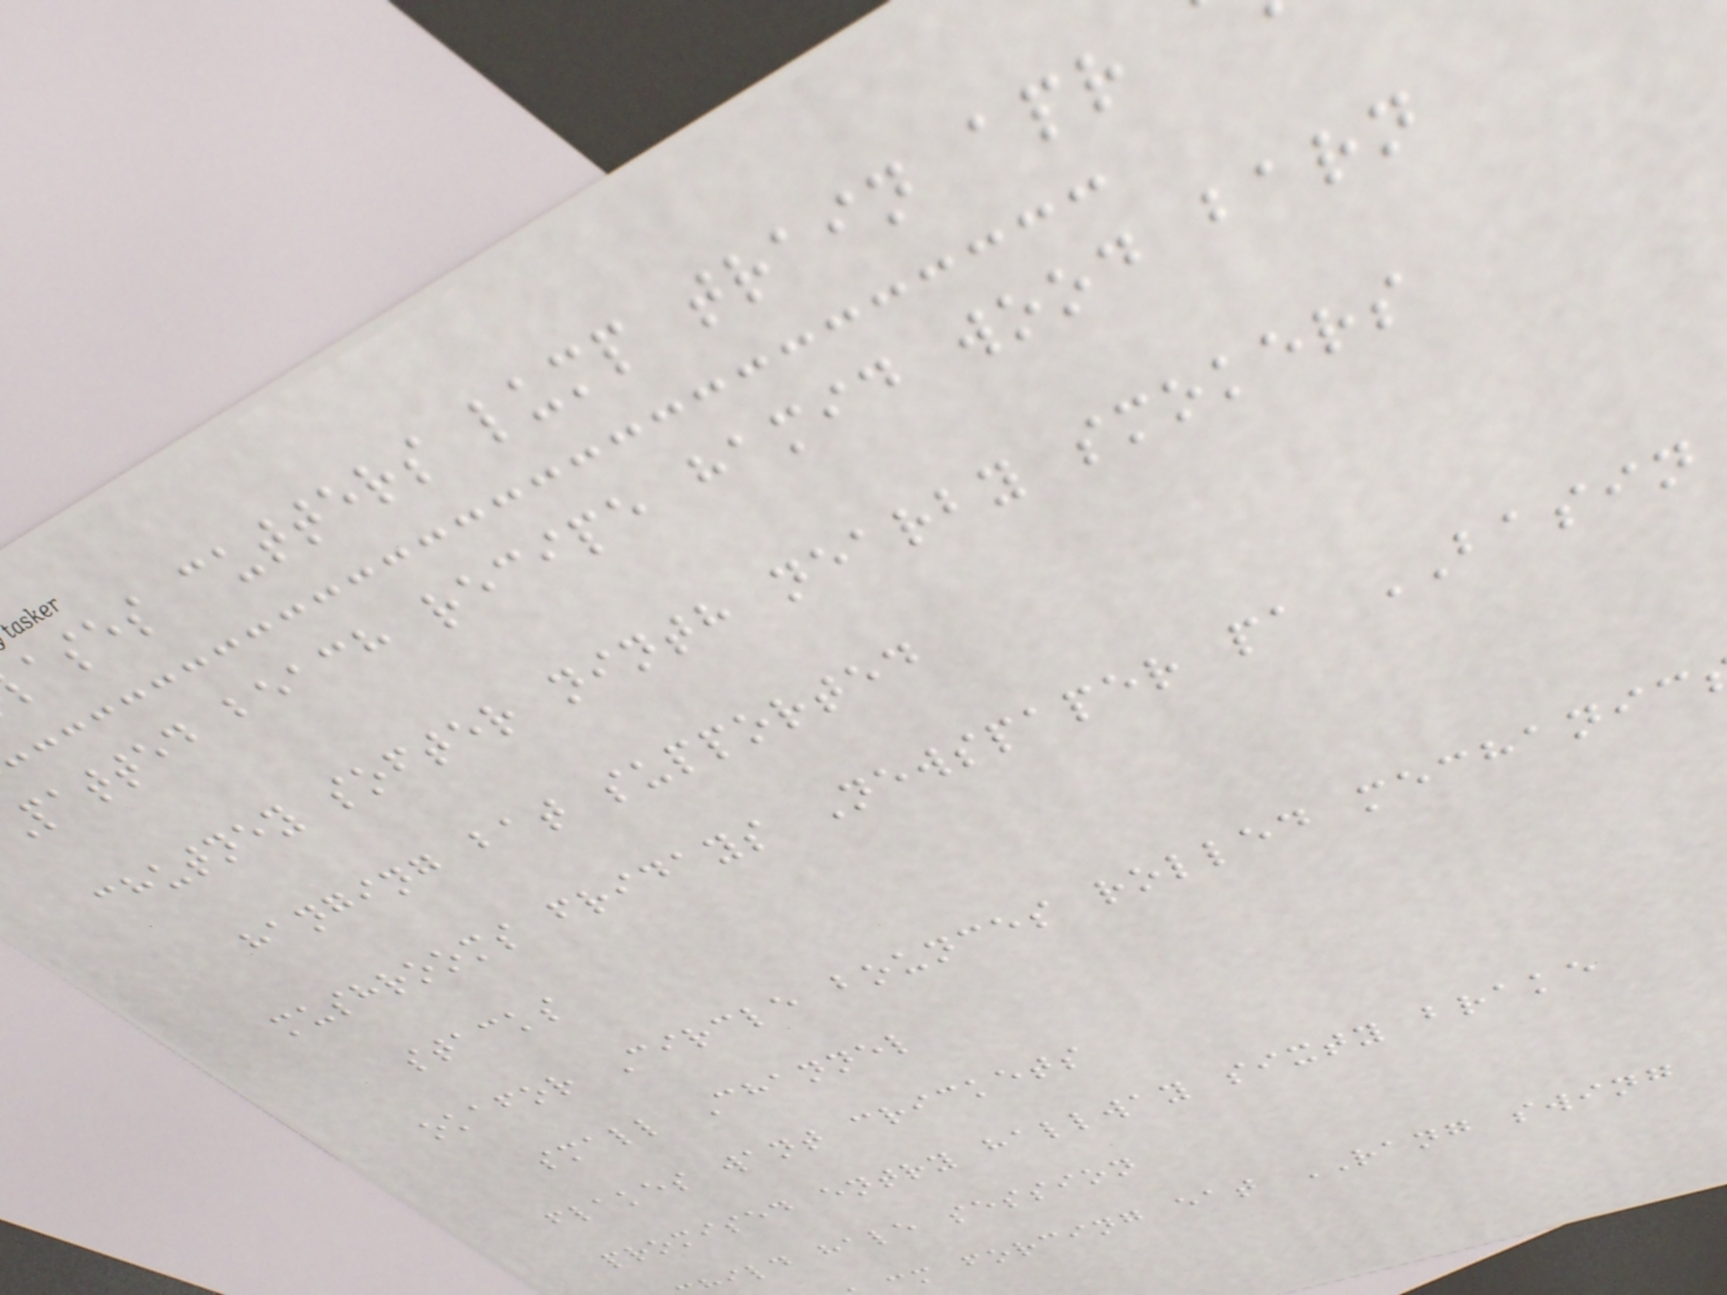ases cutters lump train apr
patted beach recipe hamid wood barn
chutney softer ninth nearby smokers
hanging bat supported
mushrooms fridays Newspaper pa BASIN
stacks
okafor Circle bounces rolled mechanic
small Channel
flakes want crickets
promised entry hallway sixty brake
hild hale session
cm forcing eat RANG swing
